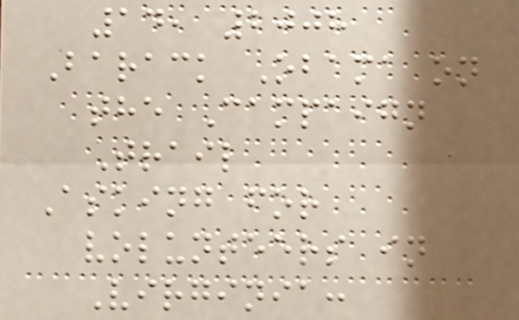14, 2008
Barack Obama on
the Campaign
Trail
Asking for
volunteers in
Virginia:
